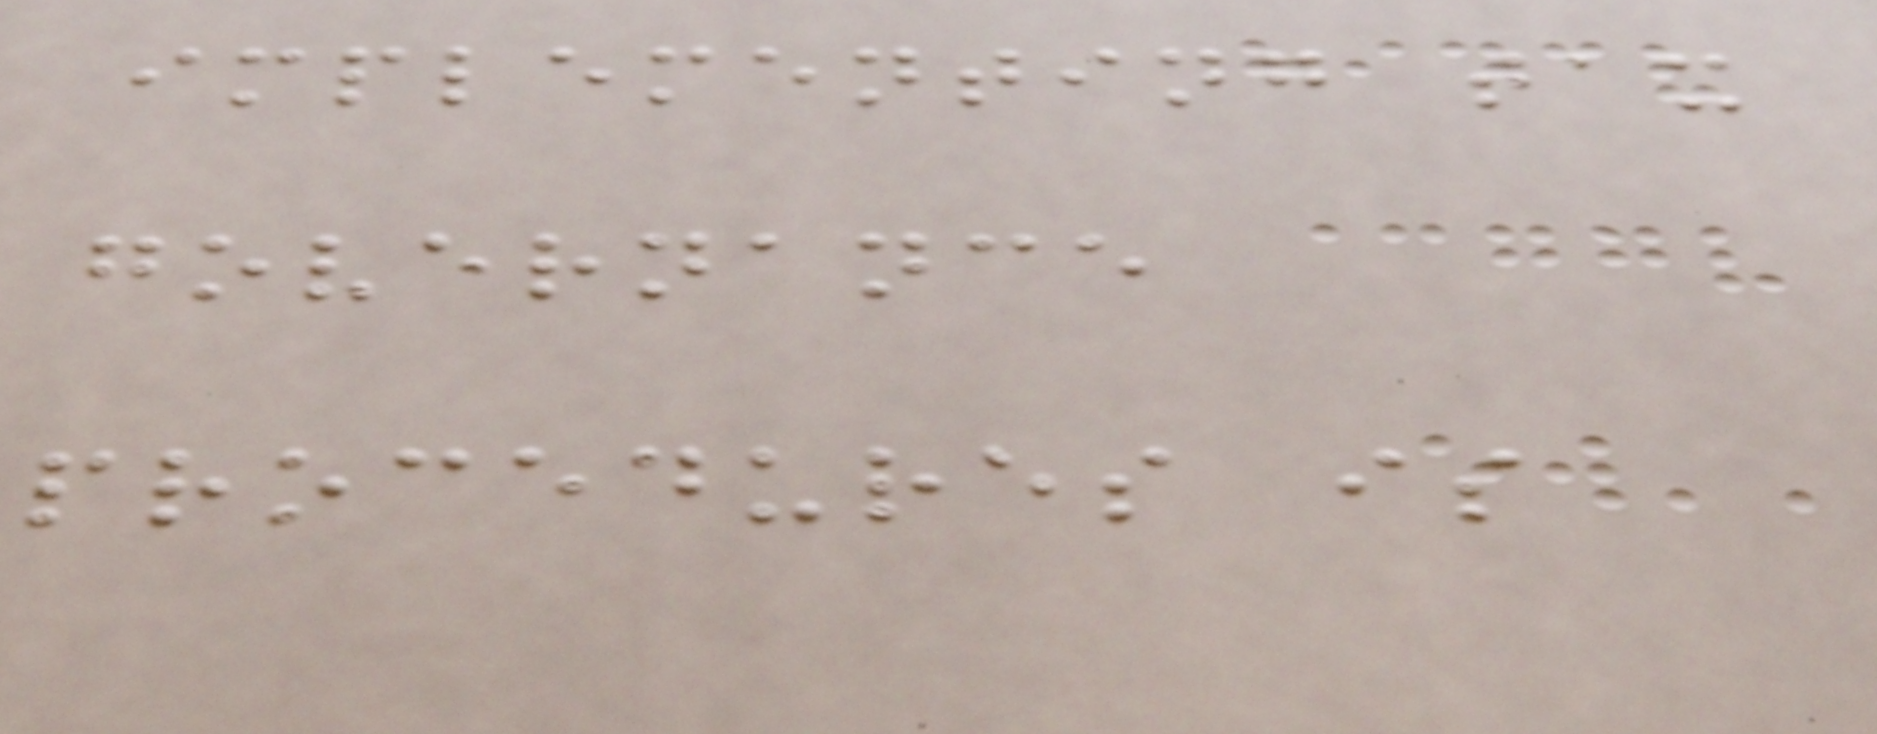implementing tax
governance
procedures is
